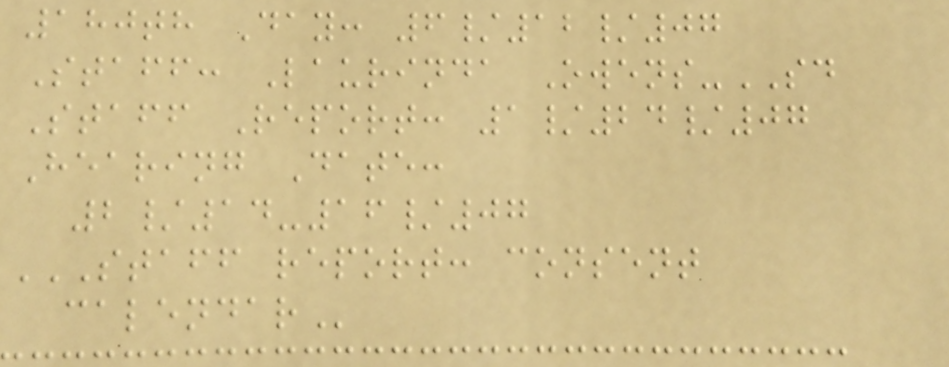180th Day: 6/12/07
Staff: Laurinda Owens-SD
Staff Report: 1/24/07
Hearing Date:
2/14-16/07
STAFF REPORT: CONSENT
CALENDAR
